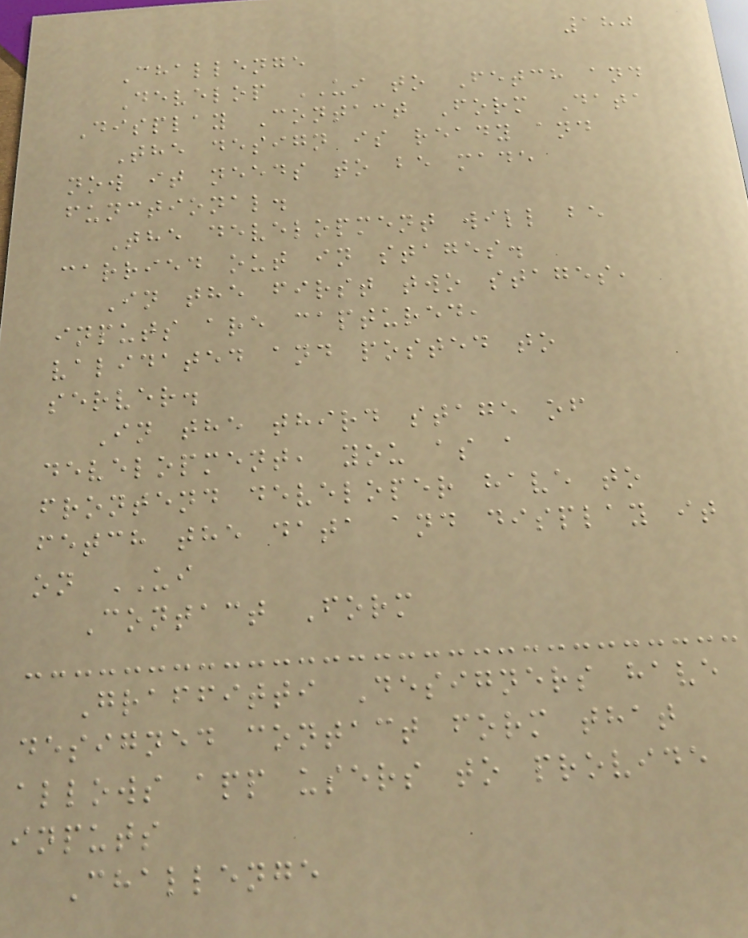180
Challenge
Develop UI to Fetch and
Display Contact Form Data
The design is ready and
now it needs to be made
functional.
The development will be
carried out in stages.
In the first two stages,
inputs are captured,
validated and posted to
server.
In the third stage of
development, you as a
frontend developer have to
fetch the data and display it
on UI
Contact Form
Graffitti Designers have
designed contact form that
allows app users to provide
inputs
Challenge
